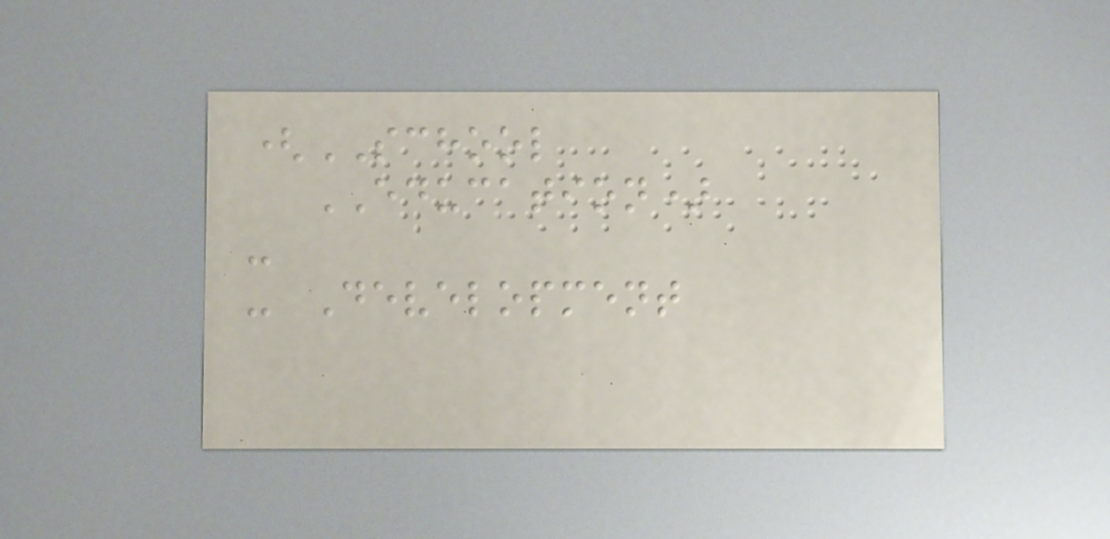(SCHOOL
EDUCATION)
-
- Development
